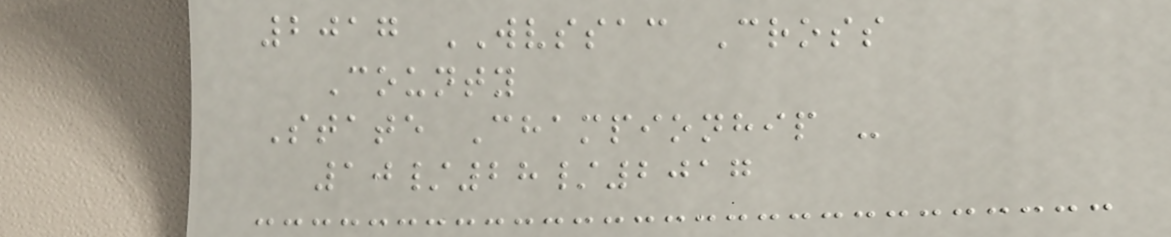2017 WVSSAC Cross
County
State Championhip -
10/28/2017
